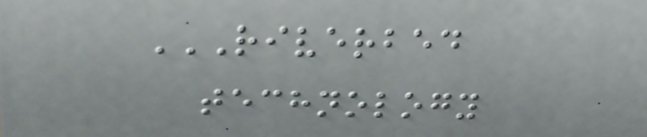RIVERBED
TECHNOLOGY
